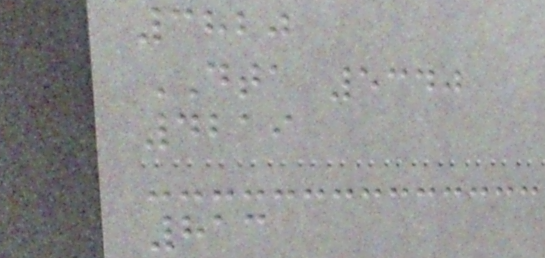3820
DTA 5340
4219
813
